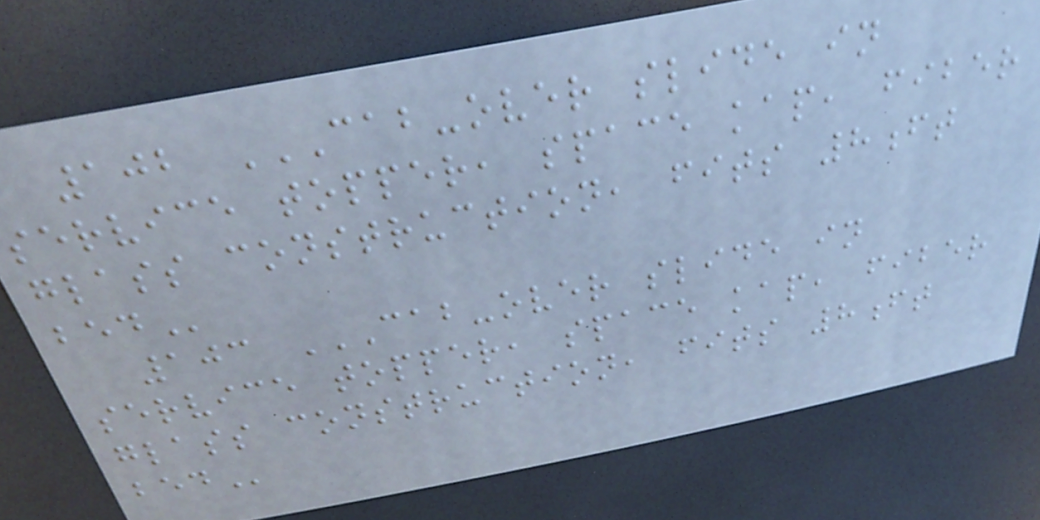102 CAB-OVER SLIDE IN
SERVICE TOPPER, SPACE KAP, FIBER
GLASS CONSTRUCTION, FITS 8FT
BED
103 CAB-OVER SLIDE IN
SERVICE TOPPER, SPACE KAP, FIBER
GLASS CONSTRUCTION, FITS 8FT
BED
